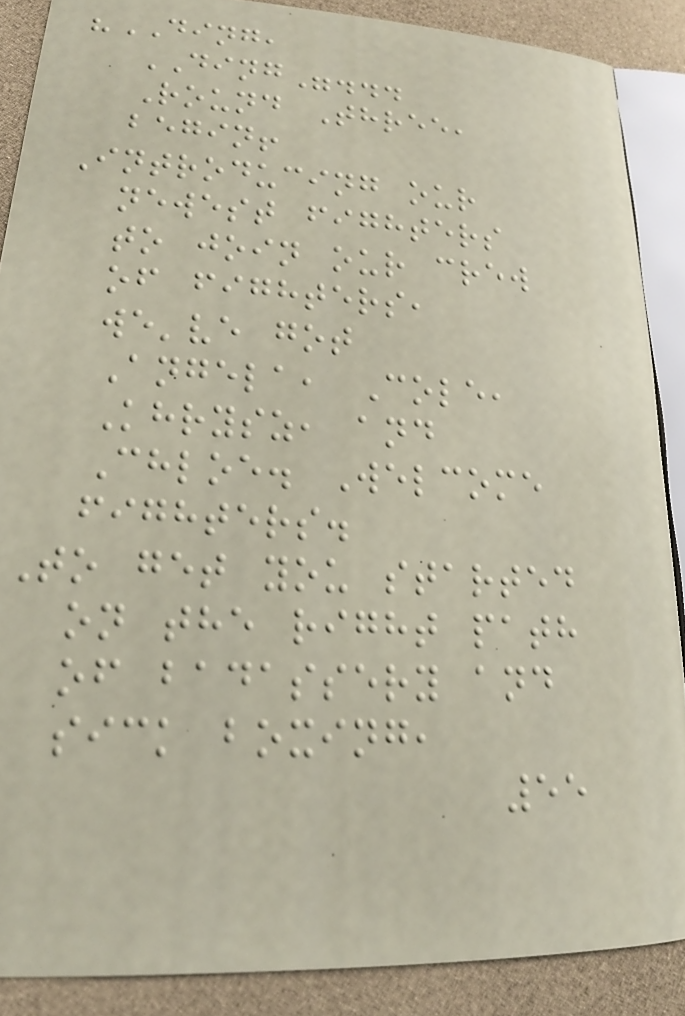"DING,
DING"...
Round Three,
begin!
Introducing our
newest fighters
to join our crew
of fighters,
we've got
Angela, Cole,
Khrysz, and
Chloe. Welcome
fighters.
To get you started
on the right path
of badassery and
sick boxing,
55
